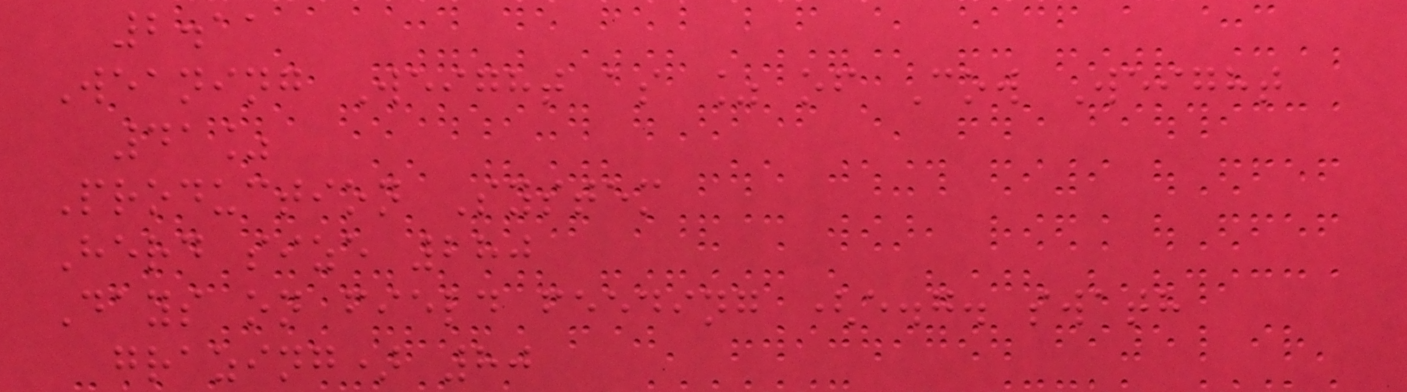2.11
Weaning Weight as % of Cow Weight
41%
Production System
Herd size 280
Days on field feeding (e.g. swath
grazing) 80
